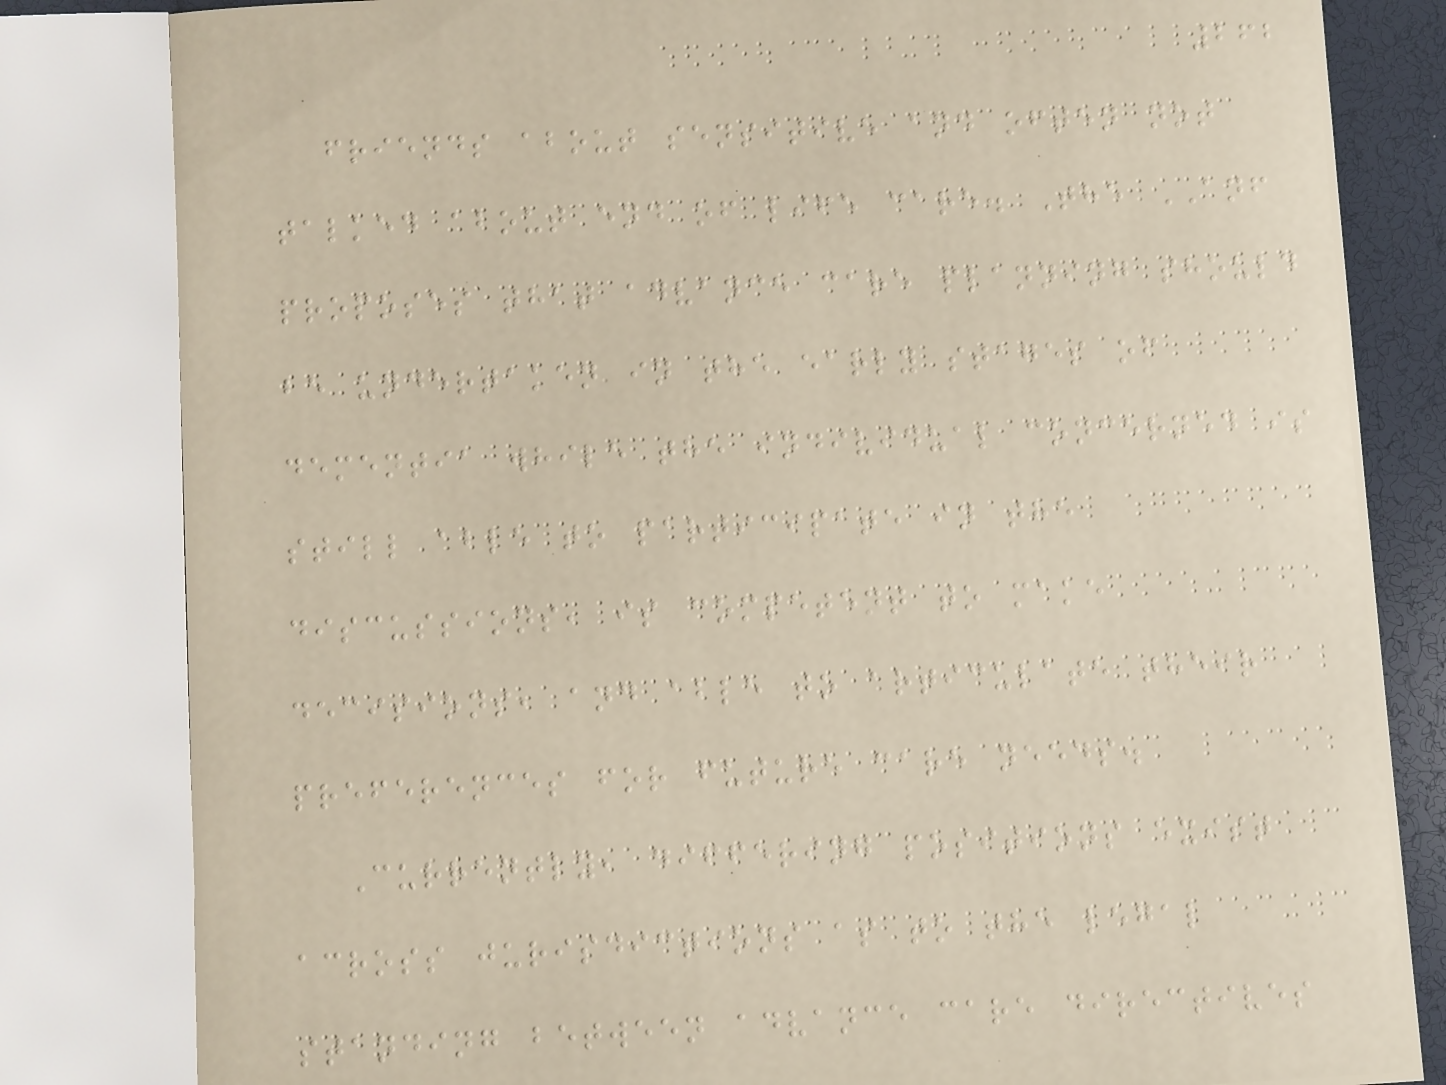262
friends about sensitive and often not
talked about end of life care. The ANF
proposes that advance care planning should
be undertaken in the early stages of
dementia while the individual concerned is
still able to participate in the
discussions, is competent to make
decisions, and able to articulate their
preferences for future care needs.
Currently, differing positions exist
across jurisdictions as to the legal
standing between advance care directives
